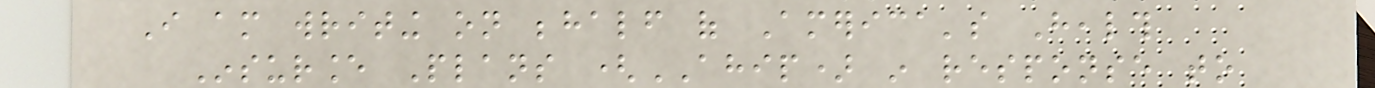I am writing on behalf of America's Health
Insurance Plans (AHIP) in response to
